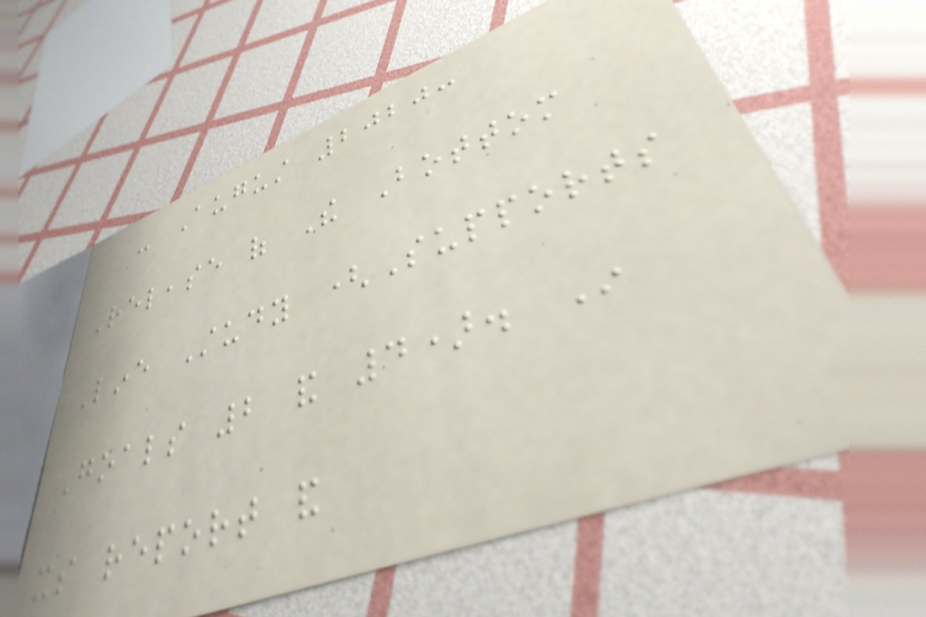- August 2020:
Release of The Bottom
Line Study (Supports
Goals 2 and 4). In
its report and
